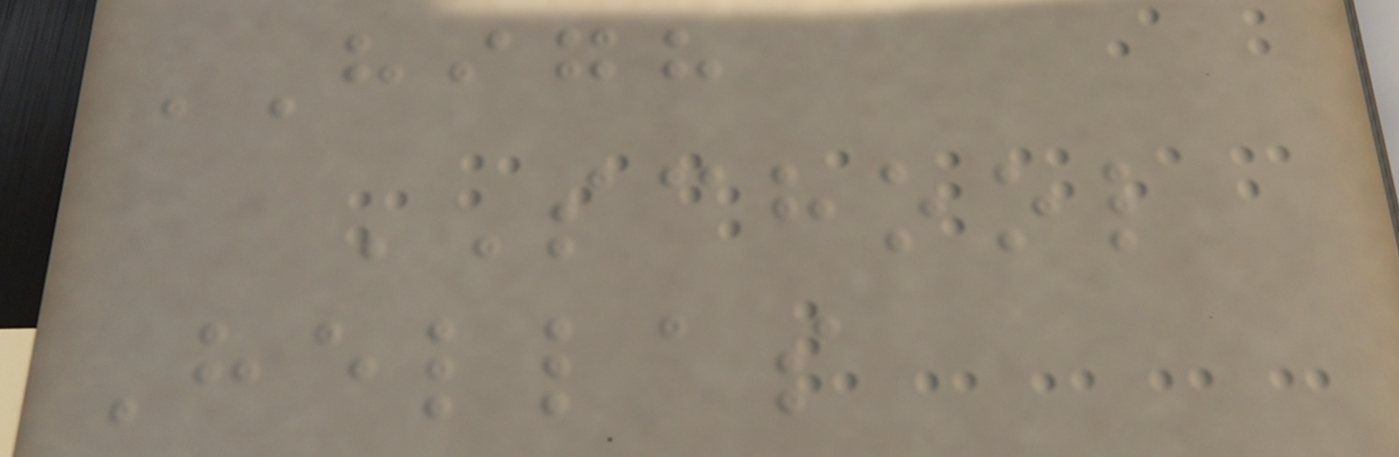HIGH
SCHOOL
Hellas
